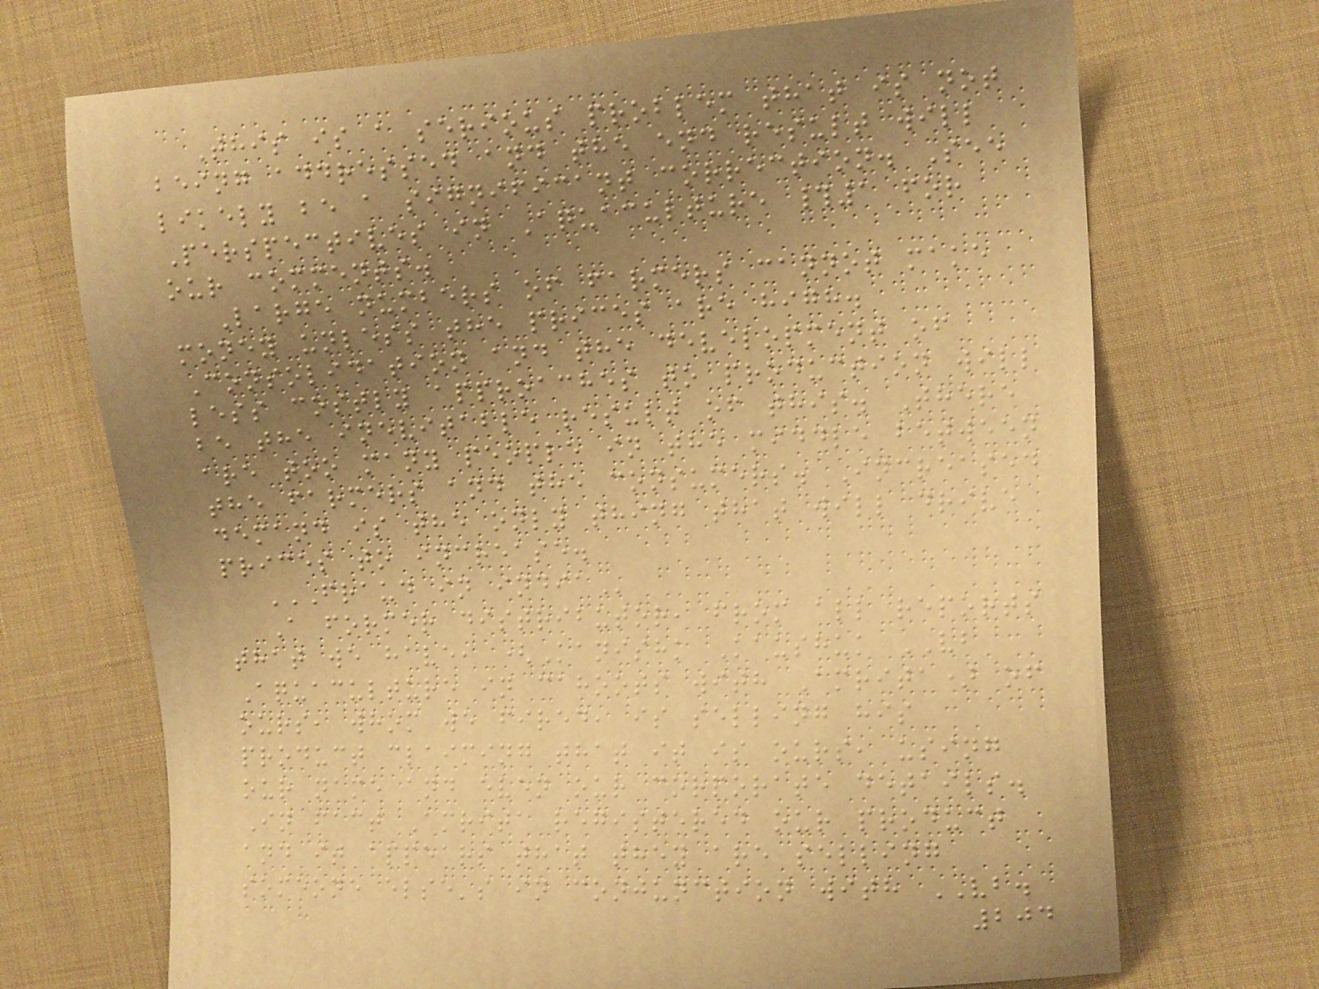This is a serious problem that is not
being addressed and the end result will
likely be a significant correction. See
Perspectives in Aquaculture #1 for
our comments.
Large numbers of farmers cannot make
money unless the prices are high.
Consolidation and the development of
less costly approaches to production will
be the inevitable result of this. There
are too many people in the middle between
the farmers and the consumers. Increased
demand is the only thing that will drive
prices to increase.
FRAUD IN INDIA
A former distributor, from all reports
that we have, (Kanishk Kaushuk VB
Aquaculture in cahoots with Amrita) of
ours, whom we fired, is selling his
product claiming that it is ours, using
our name and even our corporate details.
In fact Amrita registered our product
and it appears that they are selling
someone else's in conjunction with VB.
204
